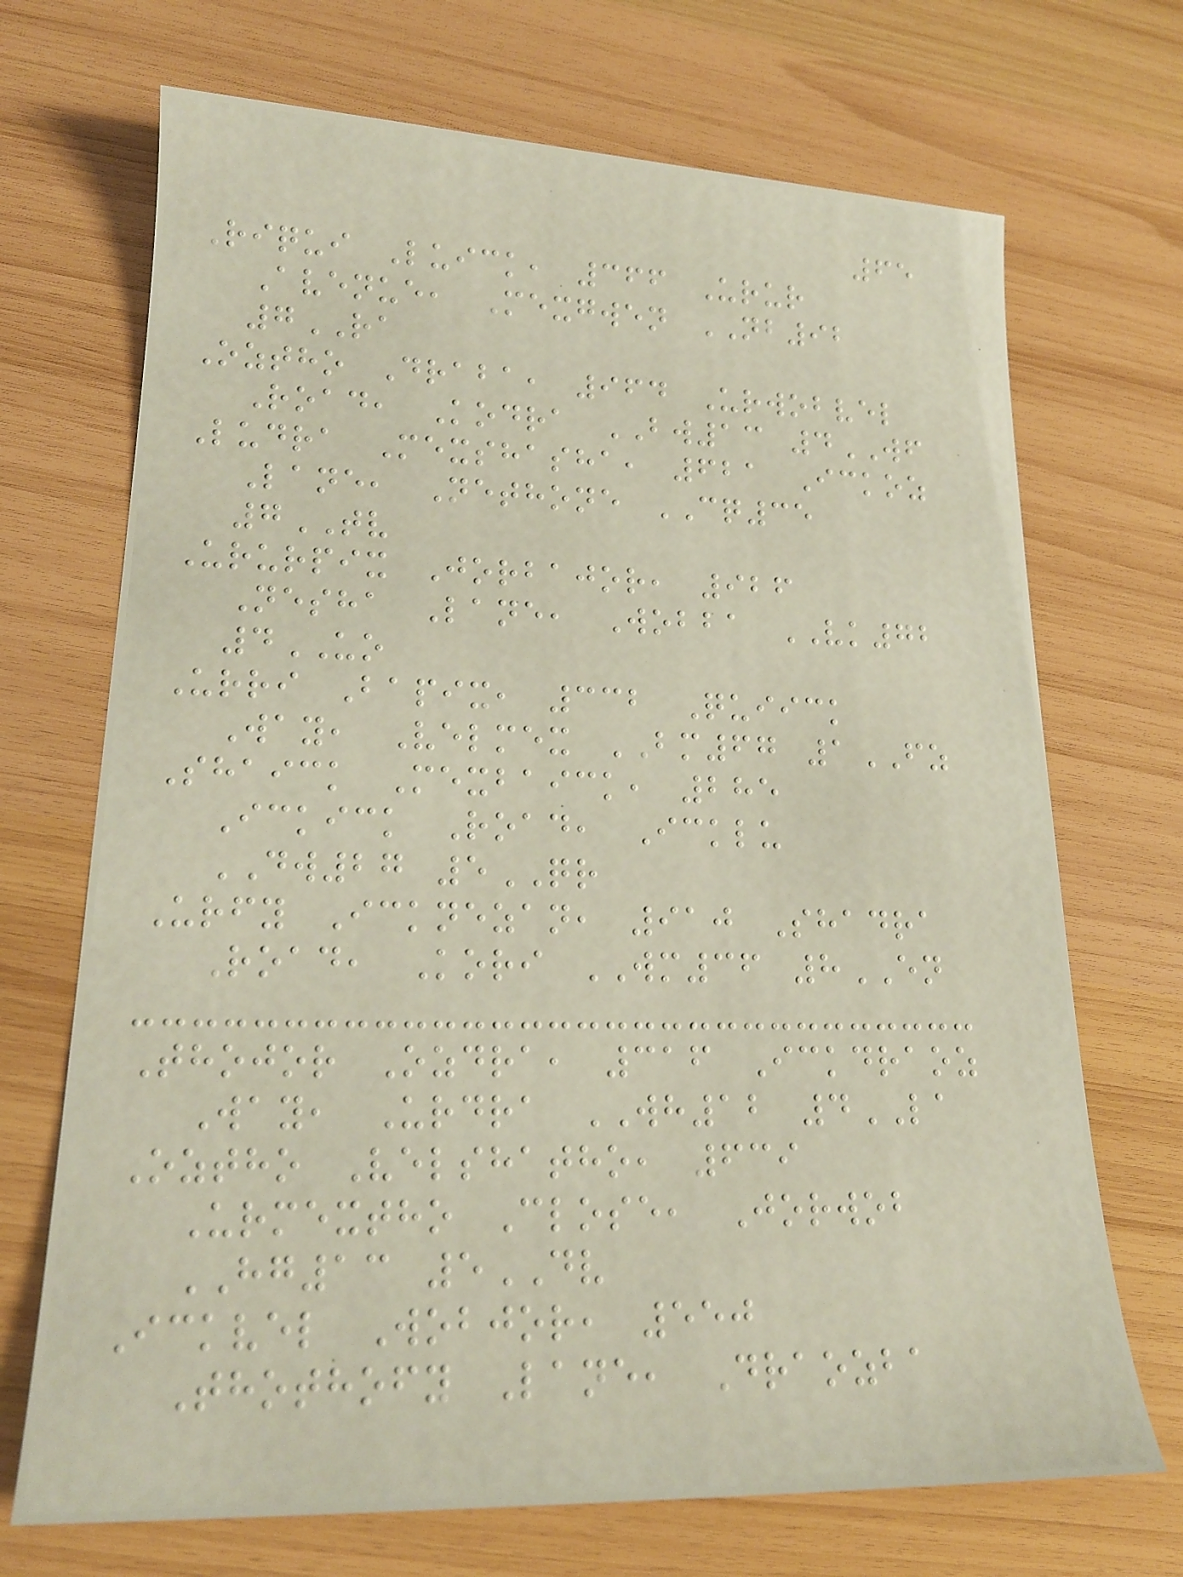65
Riqui Luick, 366 Urur
Avenue, Mexgwen NB92
7RA
Oztho Draba, 964 Urwobvel
Road, Kodra BW13 4WF
Ludra Mexshasha, 621 Ickoz
Lane, Nethone CQ35
7TV
Ururpix Jorbajor, 926
Nesha Lane, Wobba VK72
4UO
Urri Bapix, 332 Quiick
Way, Velmex BM67 1FZ
Shaick Mexbaick, 285
Ickick Road, Icklu
DW27 5QR
Urfy Icknezan, 910 Shadra
Road, Kori WM36 8EN
Thojor Ozdra, 316 Ickdraoz
Way, Urdra WH12 4LA
Oztho Velshatho, 639
Urmextho Close, Jorwob
HG13 5DV
Ickvel Wobjor, 550
Thothofy Lane, Draozba
